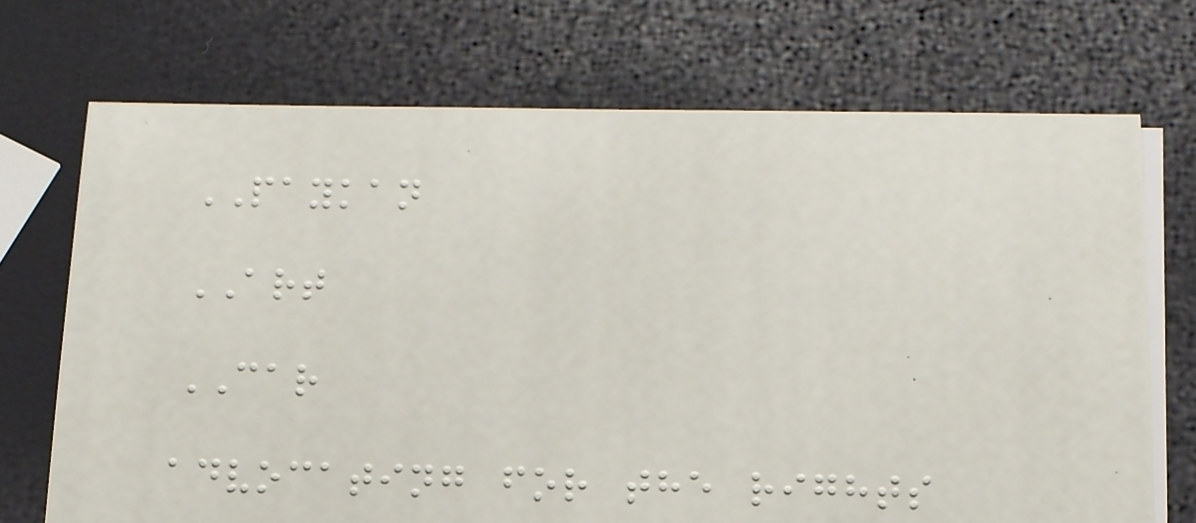PAYKAN
ART
CAR
advocating for the rights
